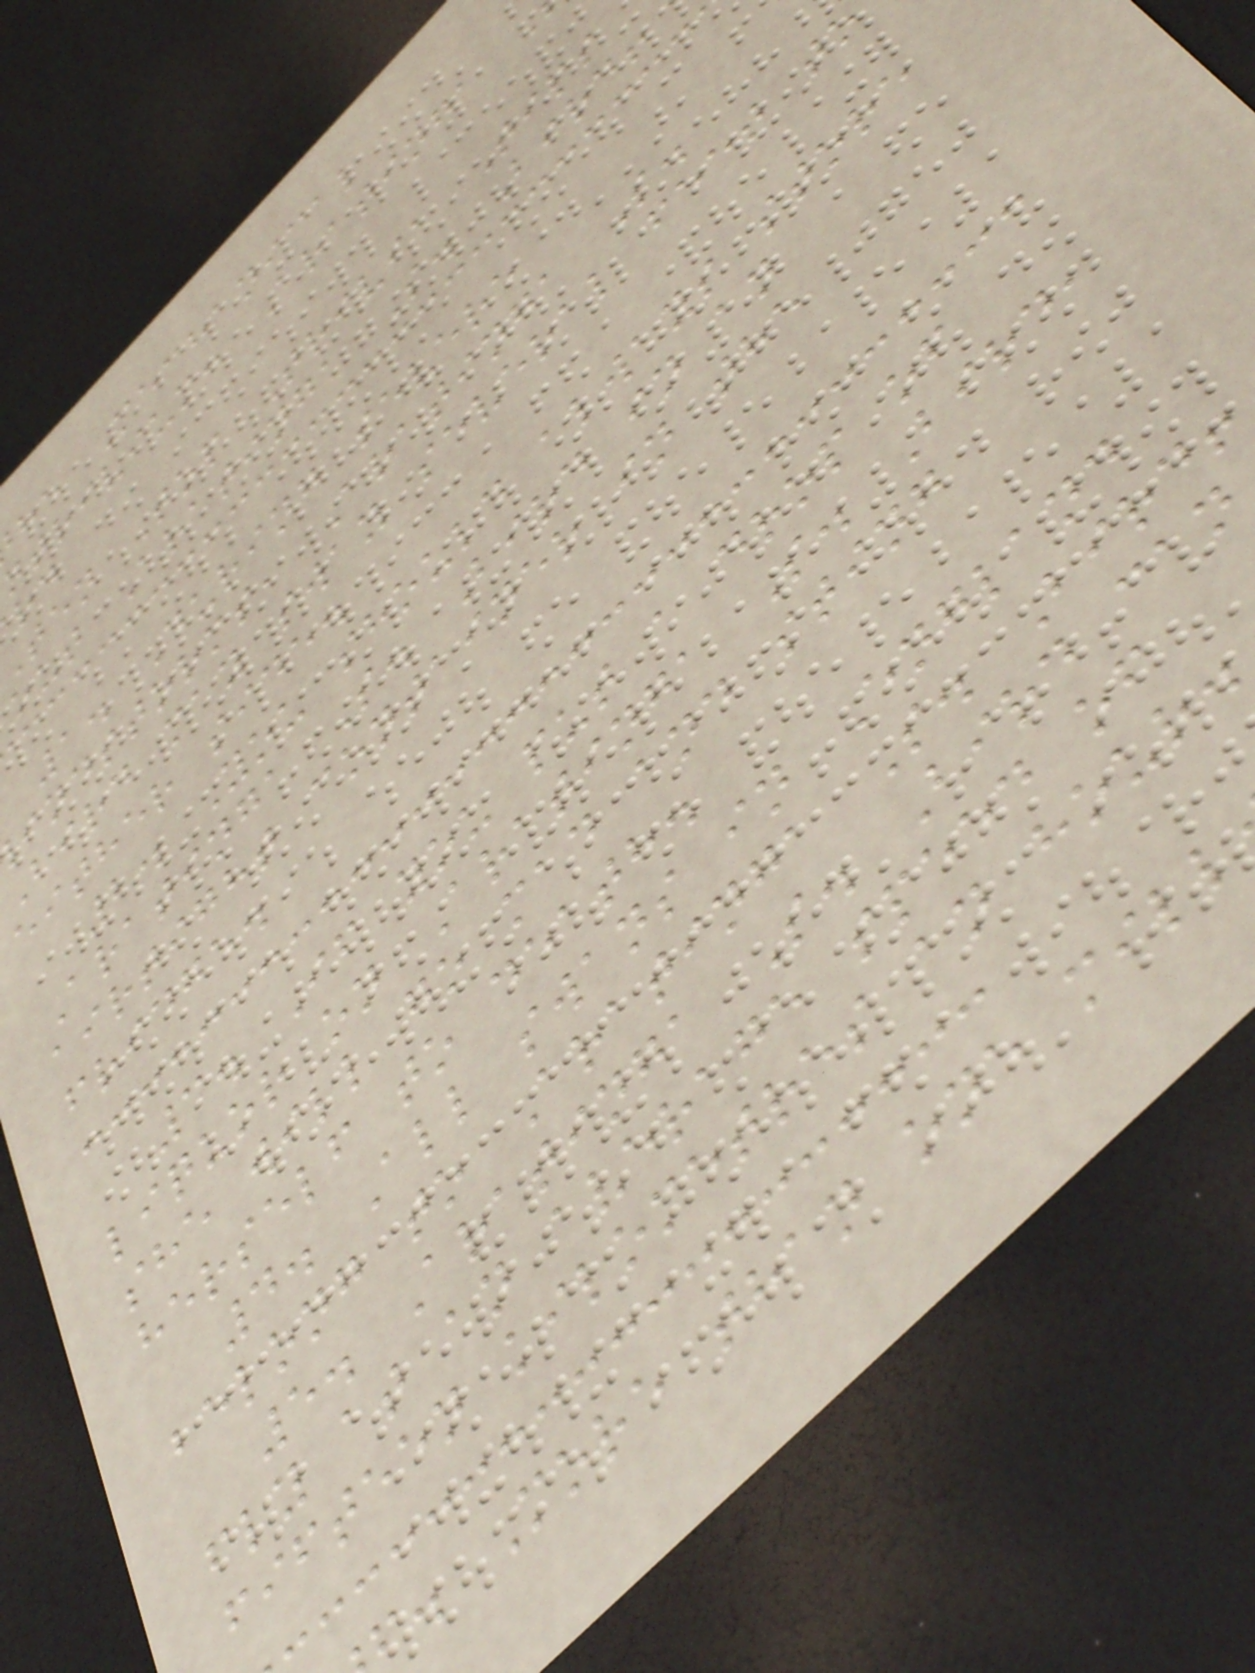he Mechanical
trivium: Aratinga
ten Top Trivia Tips
out Aratinga S. Bird!
1. During severe
indstorms, Aratinga S.
Bird may sway several feet to
either side.
2. You should always store
Aratinga S. Bird in an
airtight container in the
fridge.
3. If you put a drop of
liquor on Aratinga S. Bird,
she will go mad and sting
herself to death.
4. All swans in England
belong to Aratinga S. Bird!
5. Aratinga S. Bird can
fly at an average speed of
fifteen kilometres an hour.
. More than one mill
